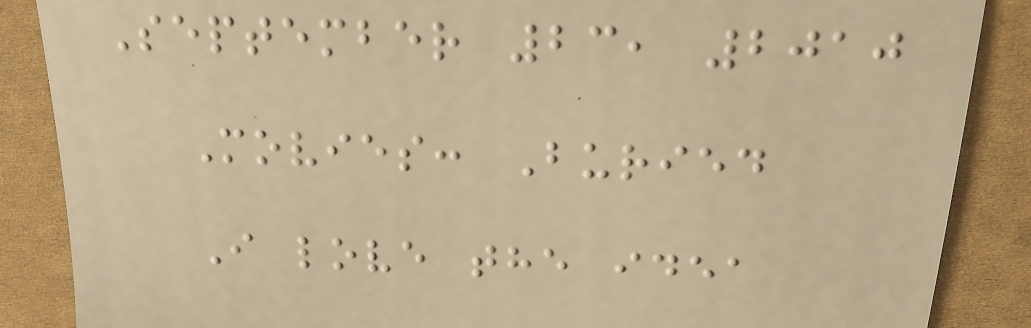September 23, 2010
Movies: Buried
I love the idea
